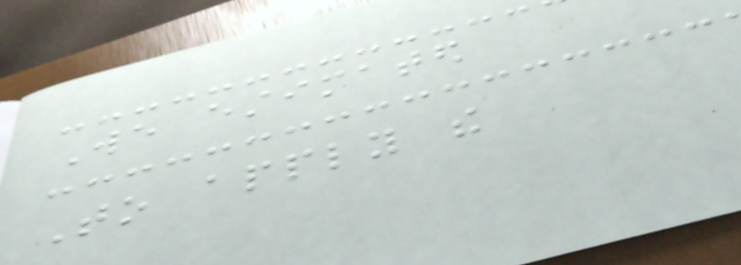We estimated
To apply the
